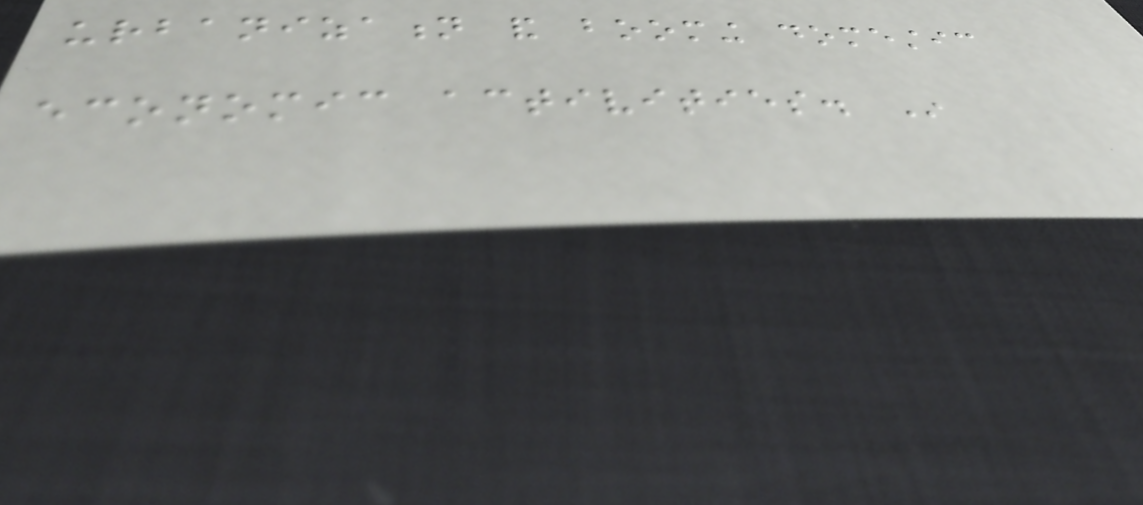urbanization and booming domestic
economic activities. In
